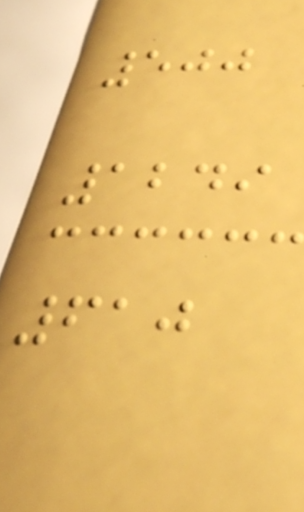500
1249
610
